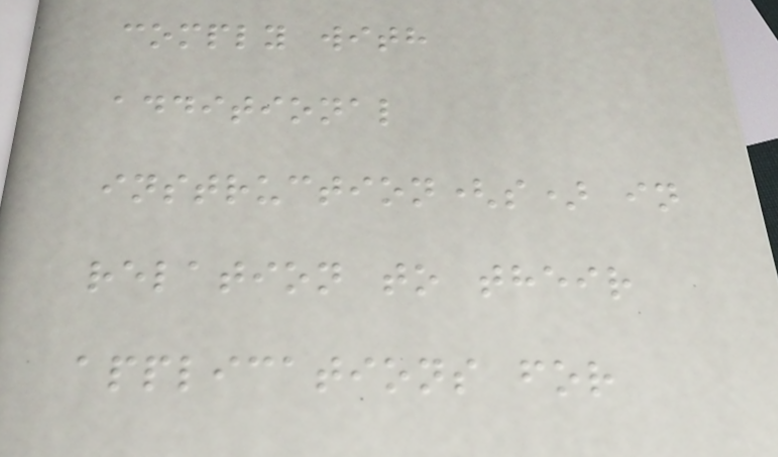comply with
additional
instruction(s) in
relation to their
applications for
